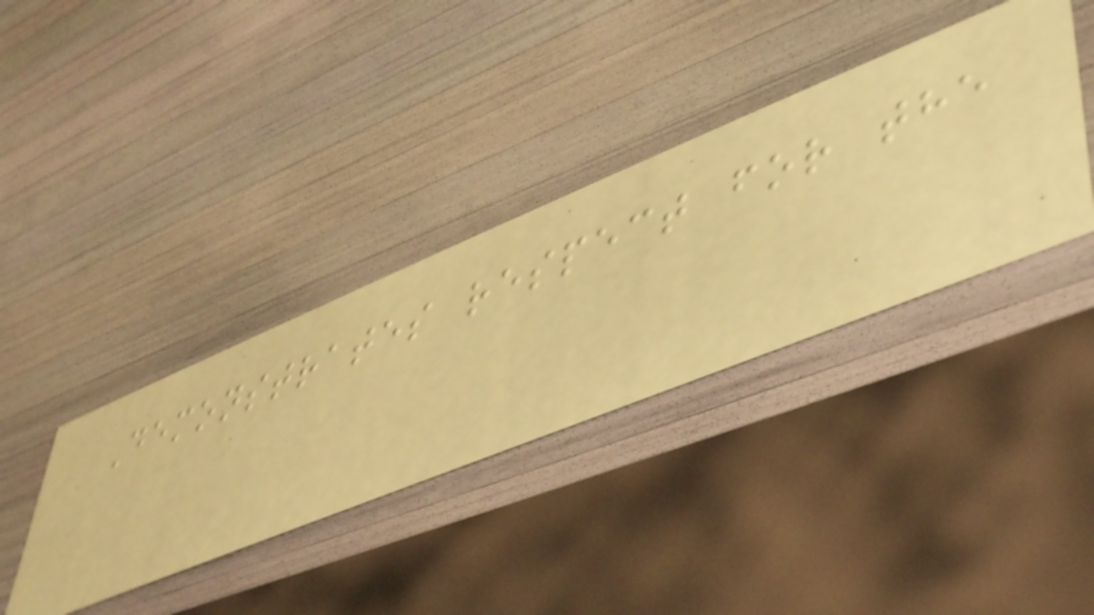Demonstrates respect for the
